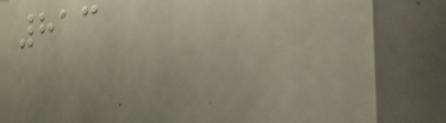813
